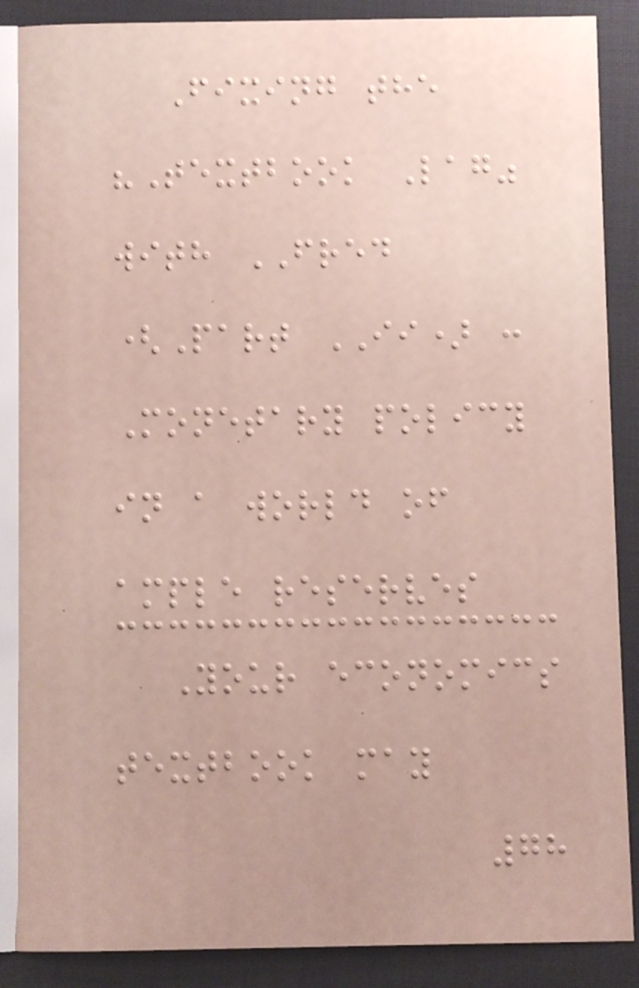Fixing the
"Textbook Lag"
with FRED
(Part II) :
Monetary policy
in a world of
ample reserves
Your economics
textbook may
78
